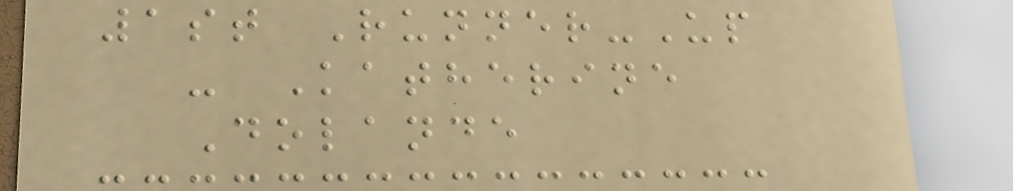1st Runner-Up
- Katherine
Dolande
